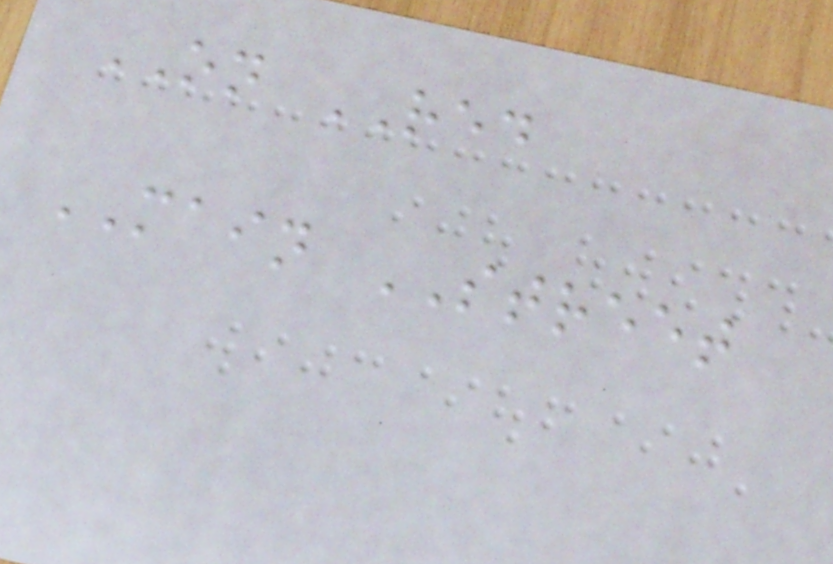ON RED
MAIN STREET
